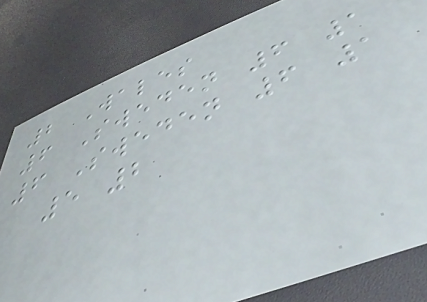2 Wales
6 Sweden 6 1
6 Sweden 6 1
5 2
